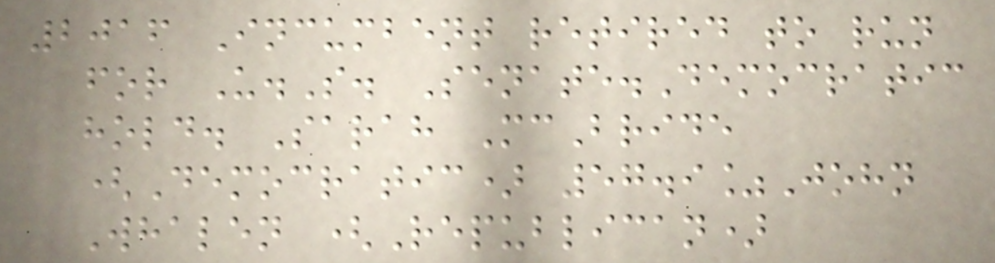2016 Incumbent retired to run
for U.S. Senate.Democratic
hold. Sarah McBride
(Democratic) 57.9%John
Whalen (Republican)
